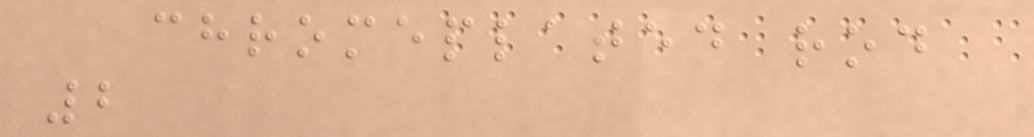chromeplated rod
2
